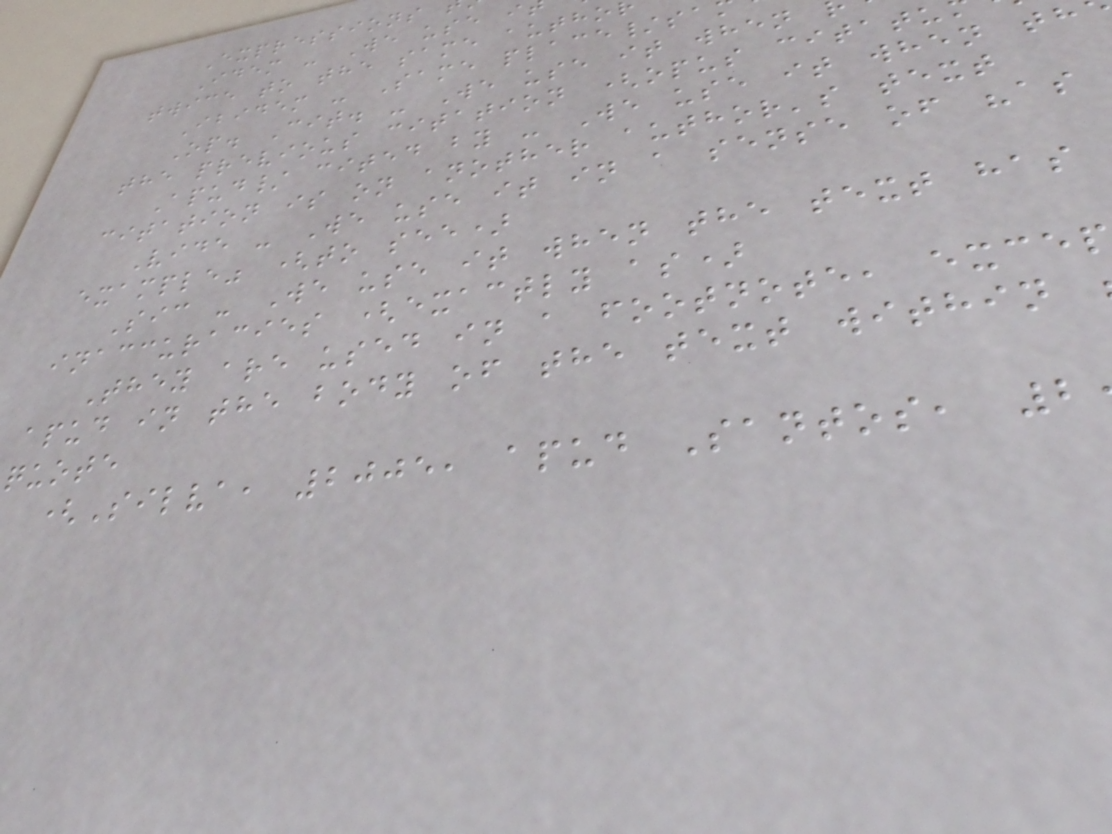Expressions
Idem - We use i
twice to the same autho
Ibidem - Same place/sa
Op. Cit. - We use it when
the previous citation (opus citatu
Apud/ cited by - We use it when th
citation is on another author's text
Vide - We use it in a sense of "as
example" (to see)
Sic - We use it when the text has
inaccuracies (exactly as)
They are used in a footnote, exce
apud in the body of the text within
quote
(Silva, 2005, apud Santos, 2
